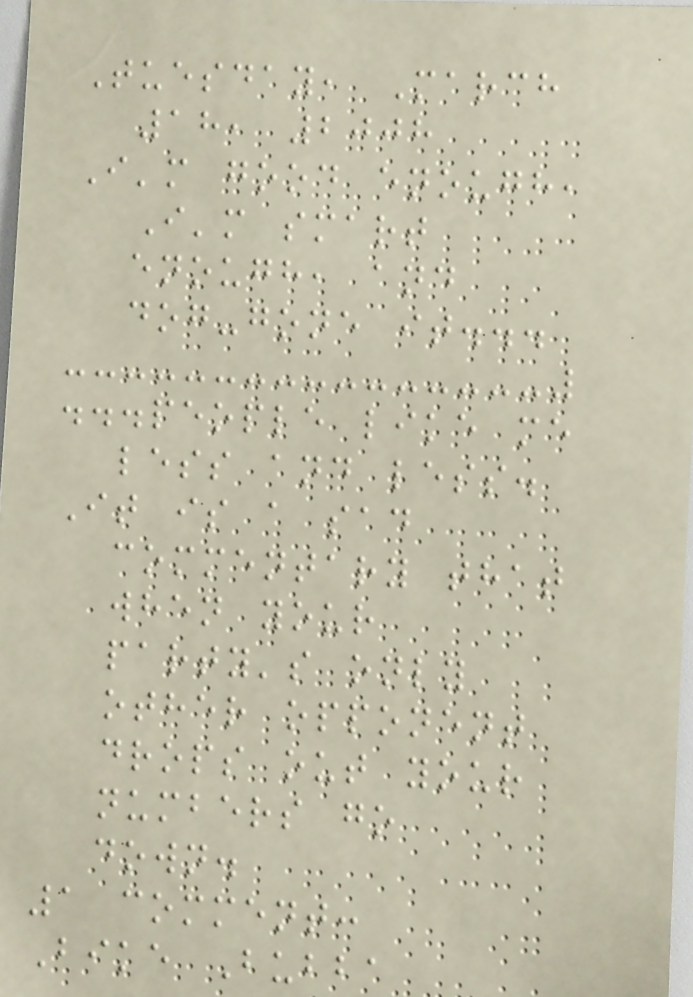Tuesday, March
18, 2008
I'm good enough,
I'm smart
enough, and
dog-gone it...
...people like me
less and less.
It is a sad
commentary that
when your
party's only
other opponent
drops out your
numbers go
down.
1 comment:
Bike Bubba
